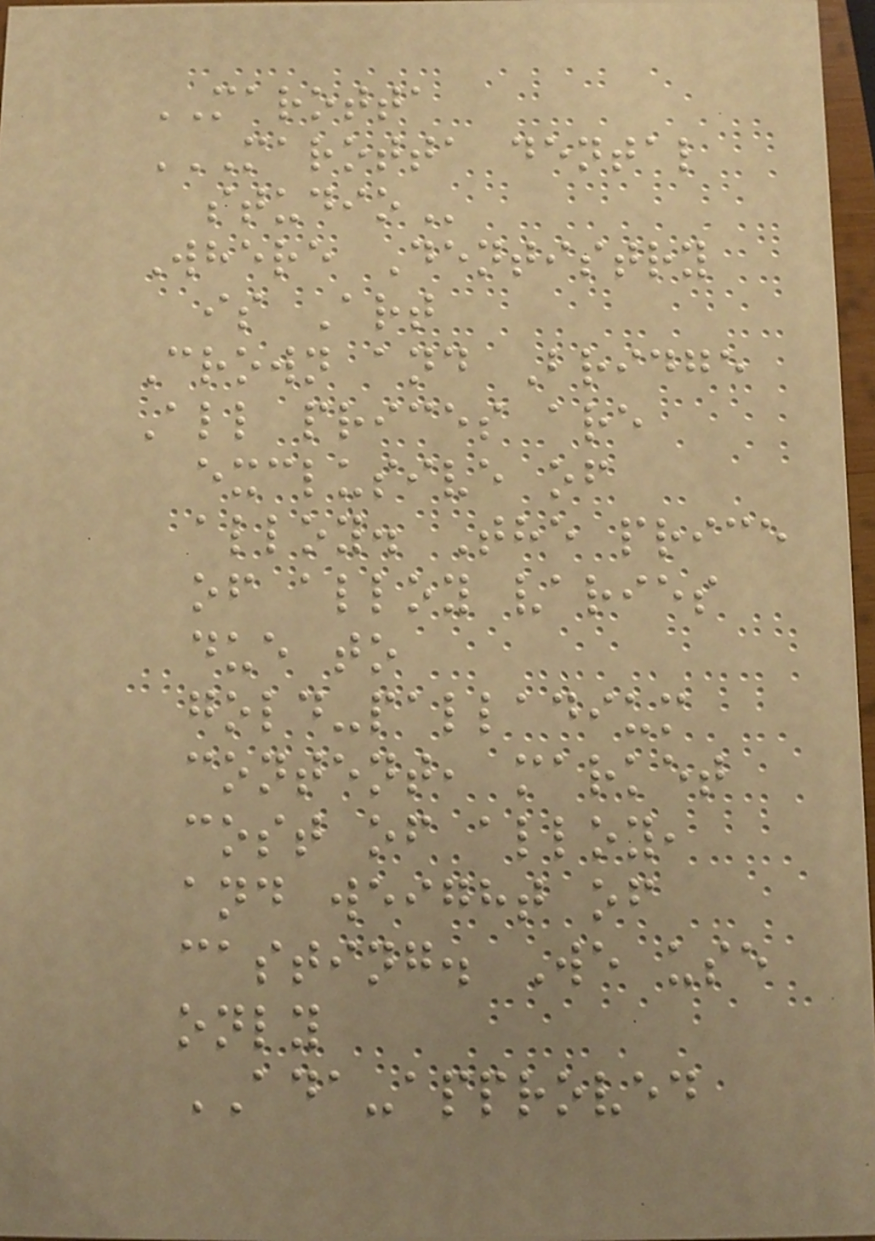MAROTTA
MAROTTA DENTAL
STUDIO
Where Dentistry
is Art
Crown and Bridge
All prices are
exclusive of
alloy. The price
of alloy varies
due to
gold-palladium
content, market
cost of alloy,
and weight of
casting. We use
only
ADA-approved
